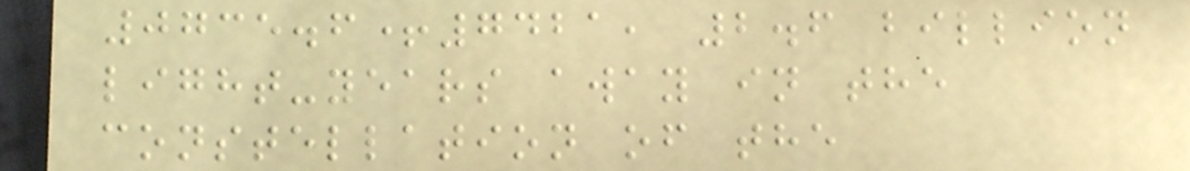0735.6+7421, 2.6 billion
light-years away in the
constellation of the
